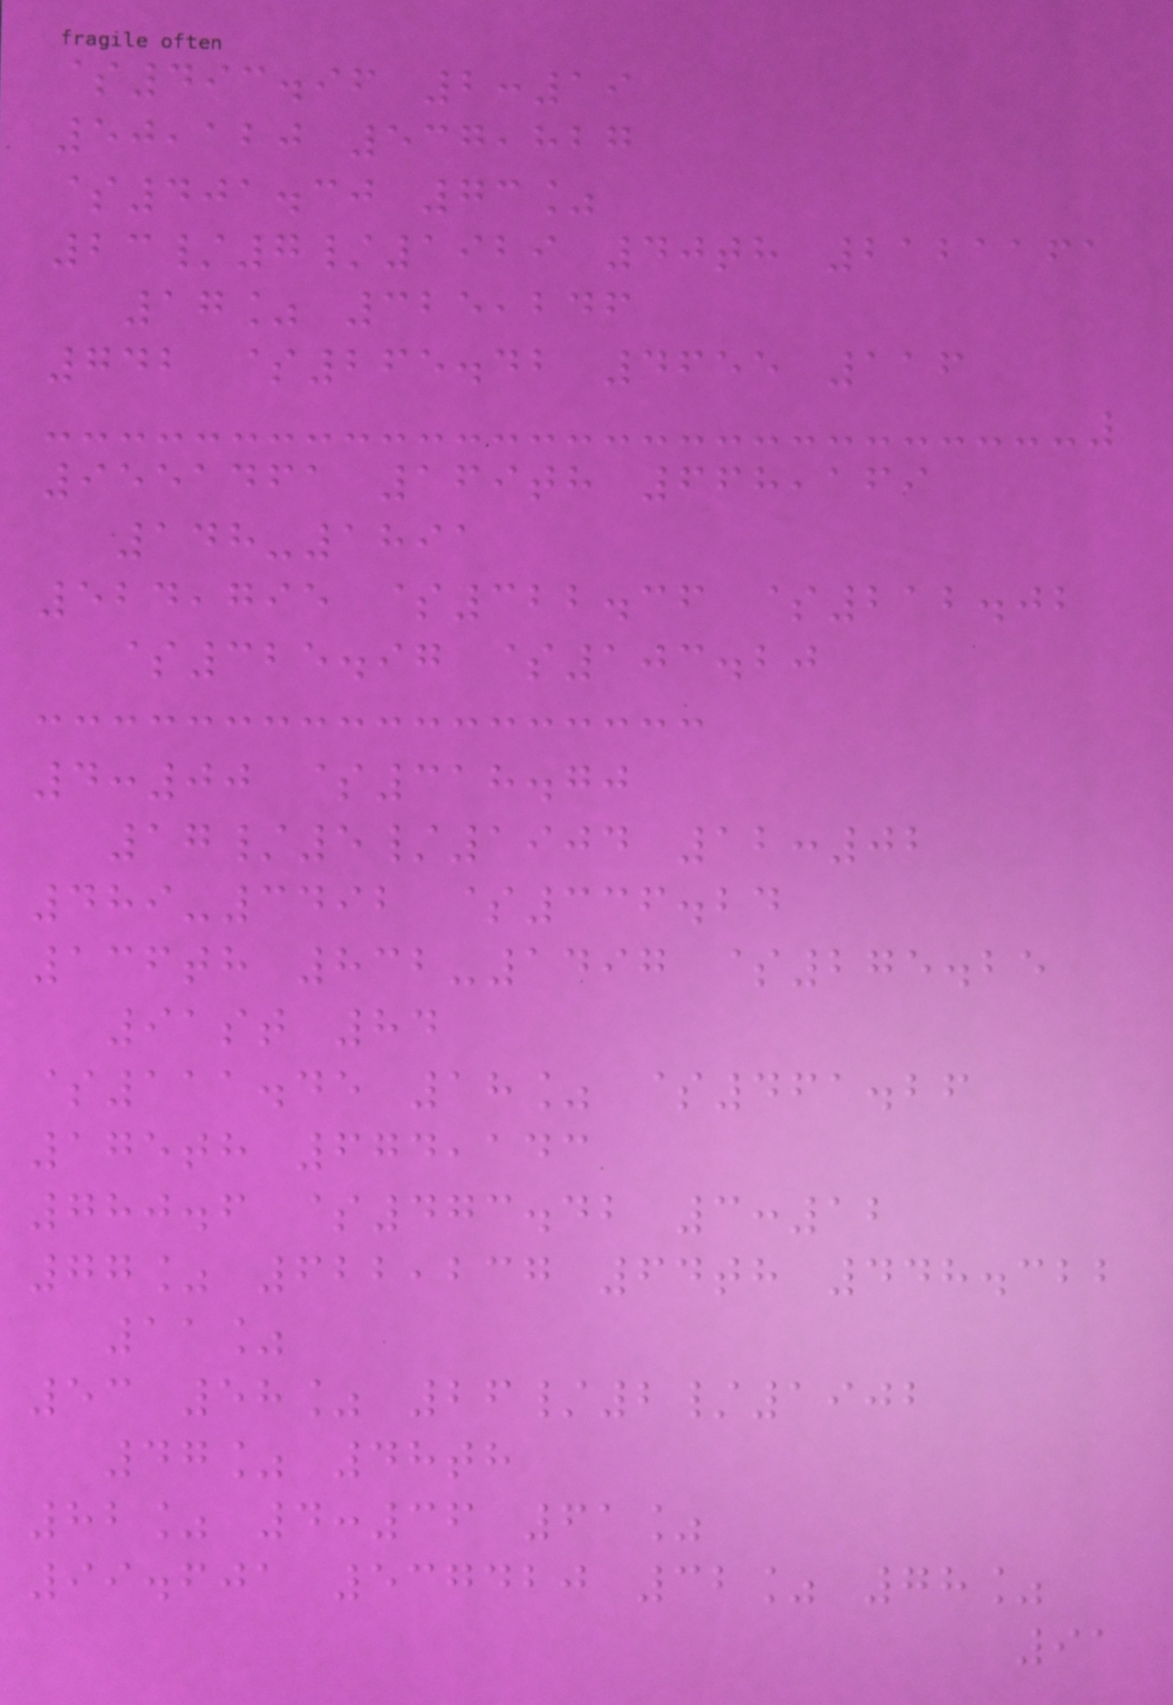$493.96 2:19
50,120 537,827
$401.30 73%
23/7/1929 40th 2121161
17% 325,246
742 $265.42 4655 116
9551461 169th 668,169
148-1891
524,795 $322.36 $212.02
$325.97 $103.20
4:00 $318.70
17/5/1904 12:02
489-3492 $336.24
136th 832-1497 $275.25
91st 84
$111.45 18% $461.26
175th 674,143
780.6 $473.42 3:12
77% 622,237 64th 448.322
11%
53 58% 26/2/1902
47% 48th
82% 4:36 61%
99.601 537420 32% 78%
91
